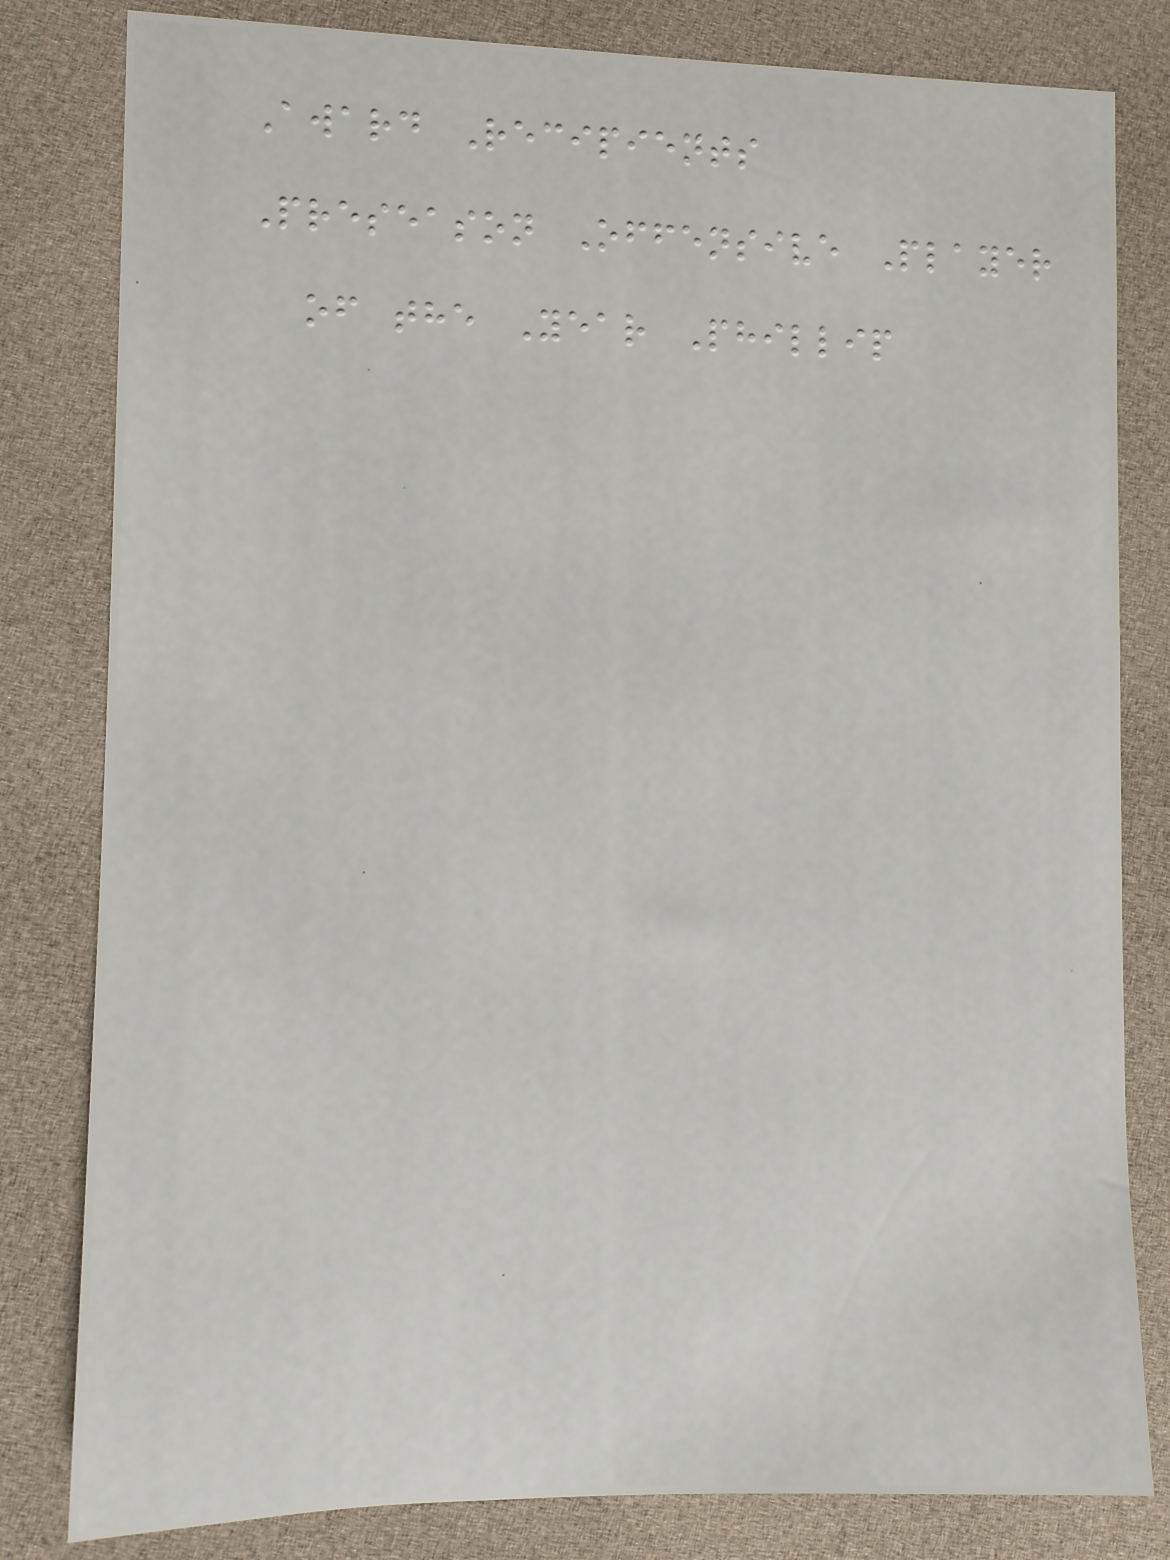Award Recipients
Preseason Offensive Player
of the Year Phillip
